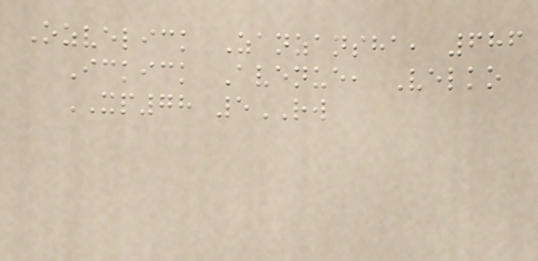Ozvelick Zanzansha, 686
Ickick Avenue, Velko
XP78 5RW
